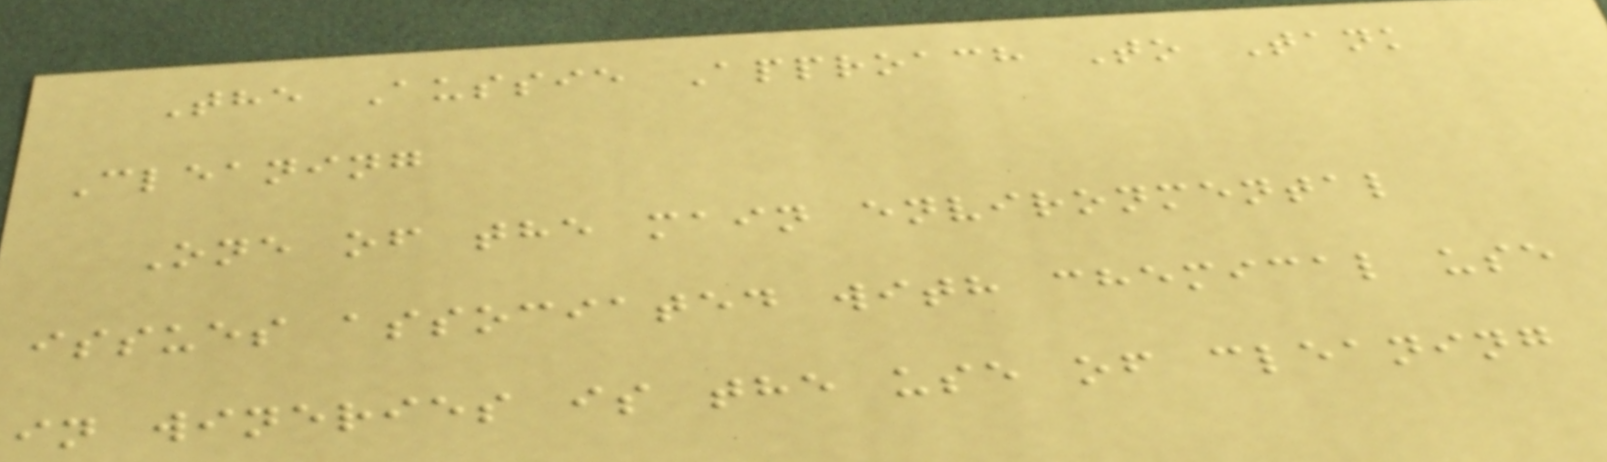The Aussie Approach To Tank
Cleaning
One of the main environmental
issues associated with chemical use
in wineries is the use of cleaning
